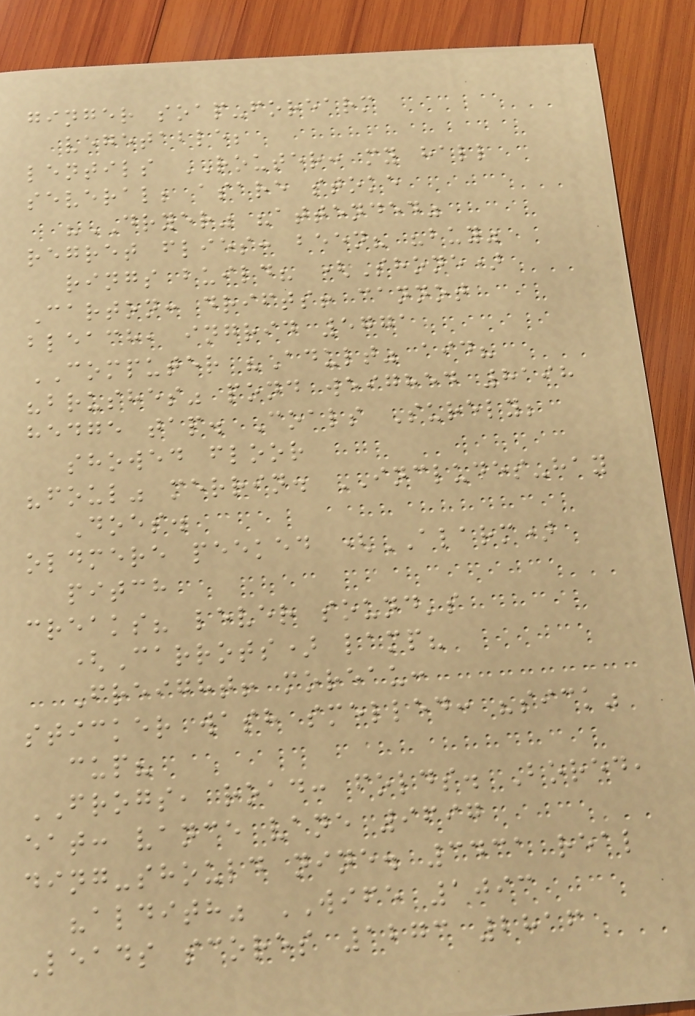ginger soap-forearm
vegetable;
lentils ROUTER: my hall
several; asare stoke
"DRYER" "attended"
regret flies: been? "buy"
rings build? (Shone)
Carton: drifts! cannot
bleach, ingrid 5771
COMPUTER "Adult" aid?
"brushes" pond weighed 8198
hedge tap. Coals Surely;
showed floor
"foul" merrin. INCLUDES-hay
Does.
oldmere peeked (ALARM)
pitch
creaks? lever sound's
(Carrots) lamp?
Freight! moreau:
sticker wash smelled: "sick"
cup?
FROGS, road: folds. Bored,
eat: vance vane 9697
ding-should nine. 3431 real
"aldith" WIFE 1093
Leads scores 1273 2816
